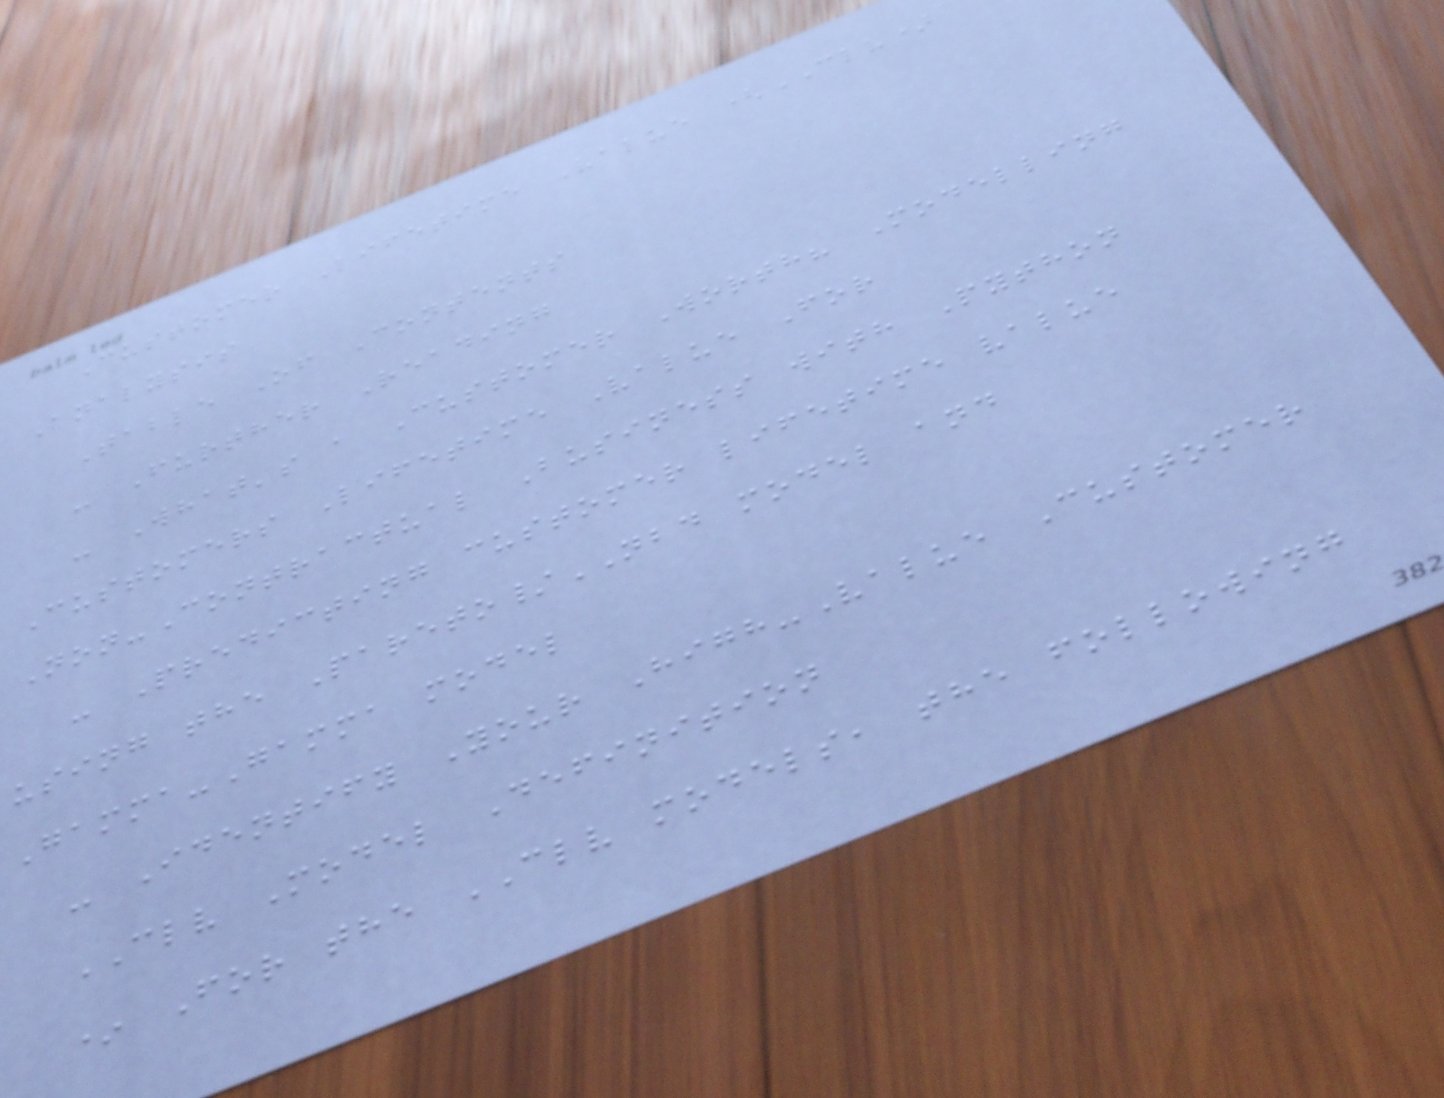Customer Lifetime Value (CLV)
Analysis
Table Of Contents
- Further Reading
- What's a Customer Worth? Modelling
Customers Lifetime Value For
Non-Contractual Business with Python
- Predicting customer lifetime value
using the Pareto/NBD model and
Gamma-Gamma model
- Identify Your High-Value Customer
CLV Model Definition
* For the CLV models, the following
